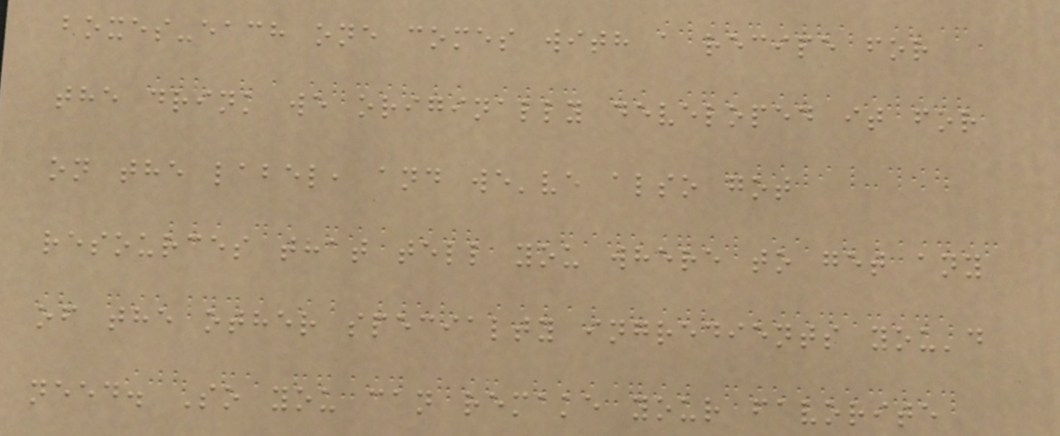boxes-each one comes with a recipe for
the drink we originally developed it for
on the label, and we've also got
resources that tell you where to get any
of the other specialty ingredients you'd
need. So you can remake your favorite
